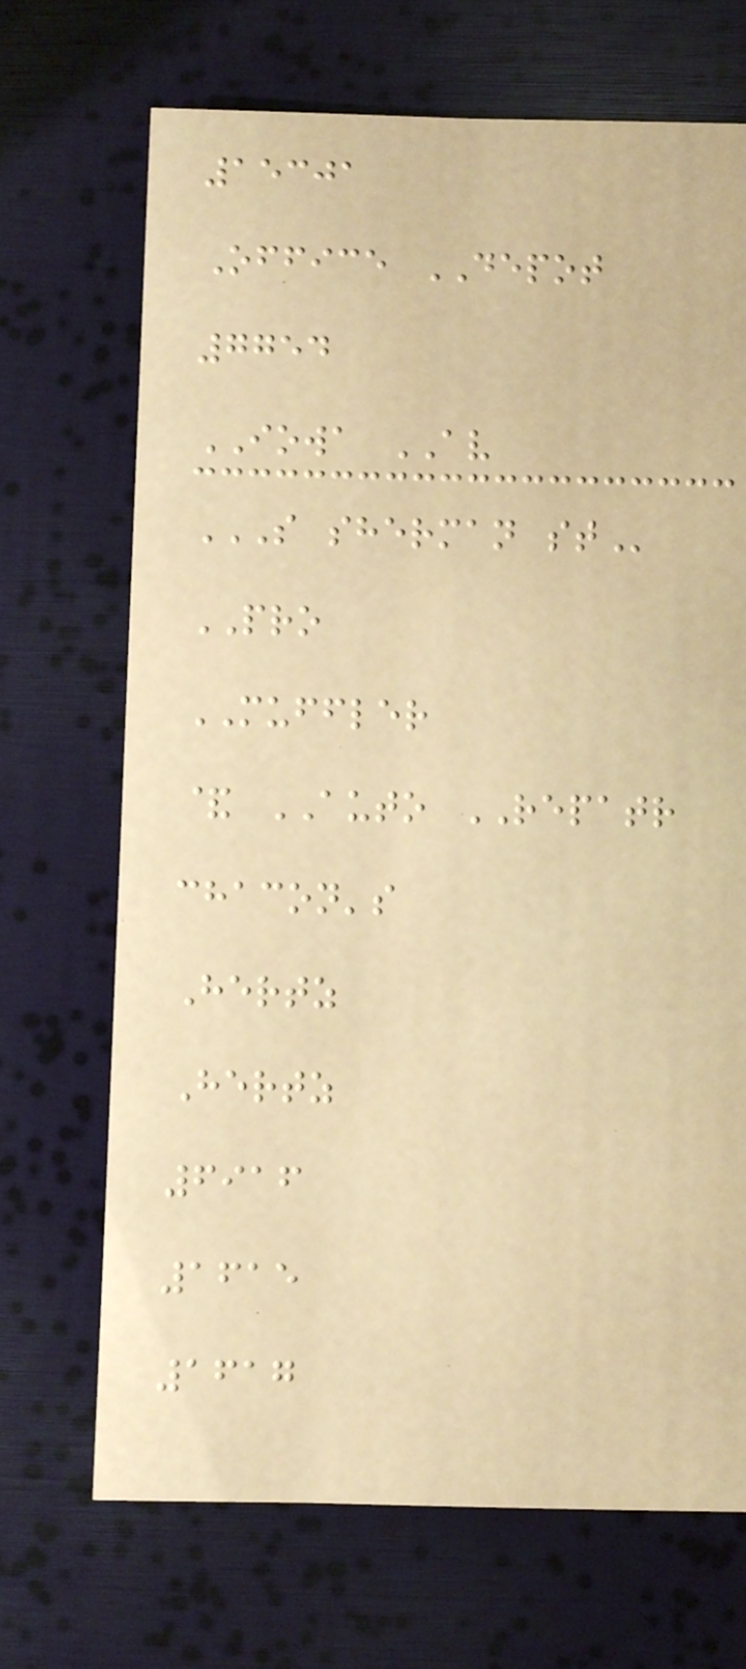15301
Office DEPOT
7754
IOWA AV
S SHERMAN ST
PRO
MUFFLER
& AUTO REPATR
chacon's
Hertz
Hertz
6916
1615
1617
